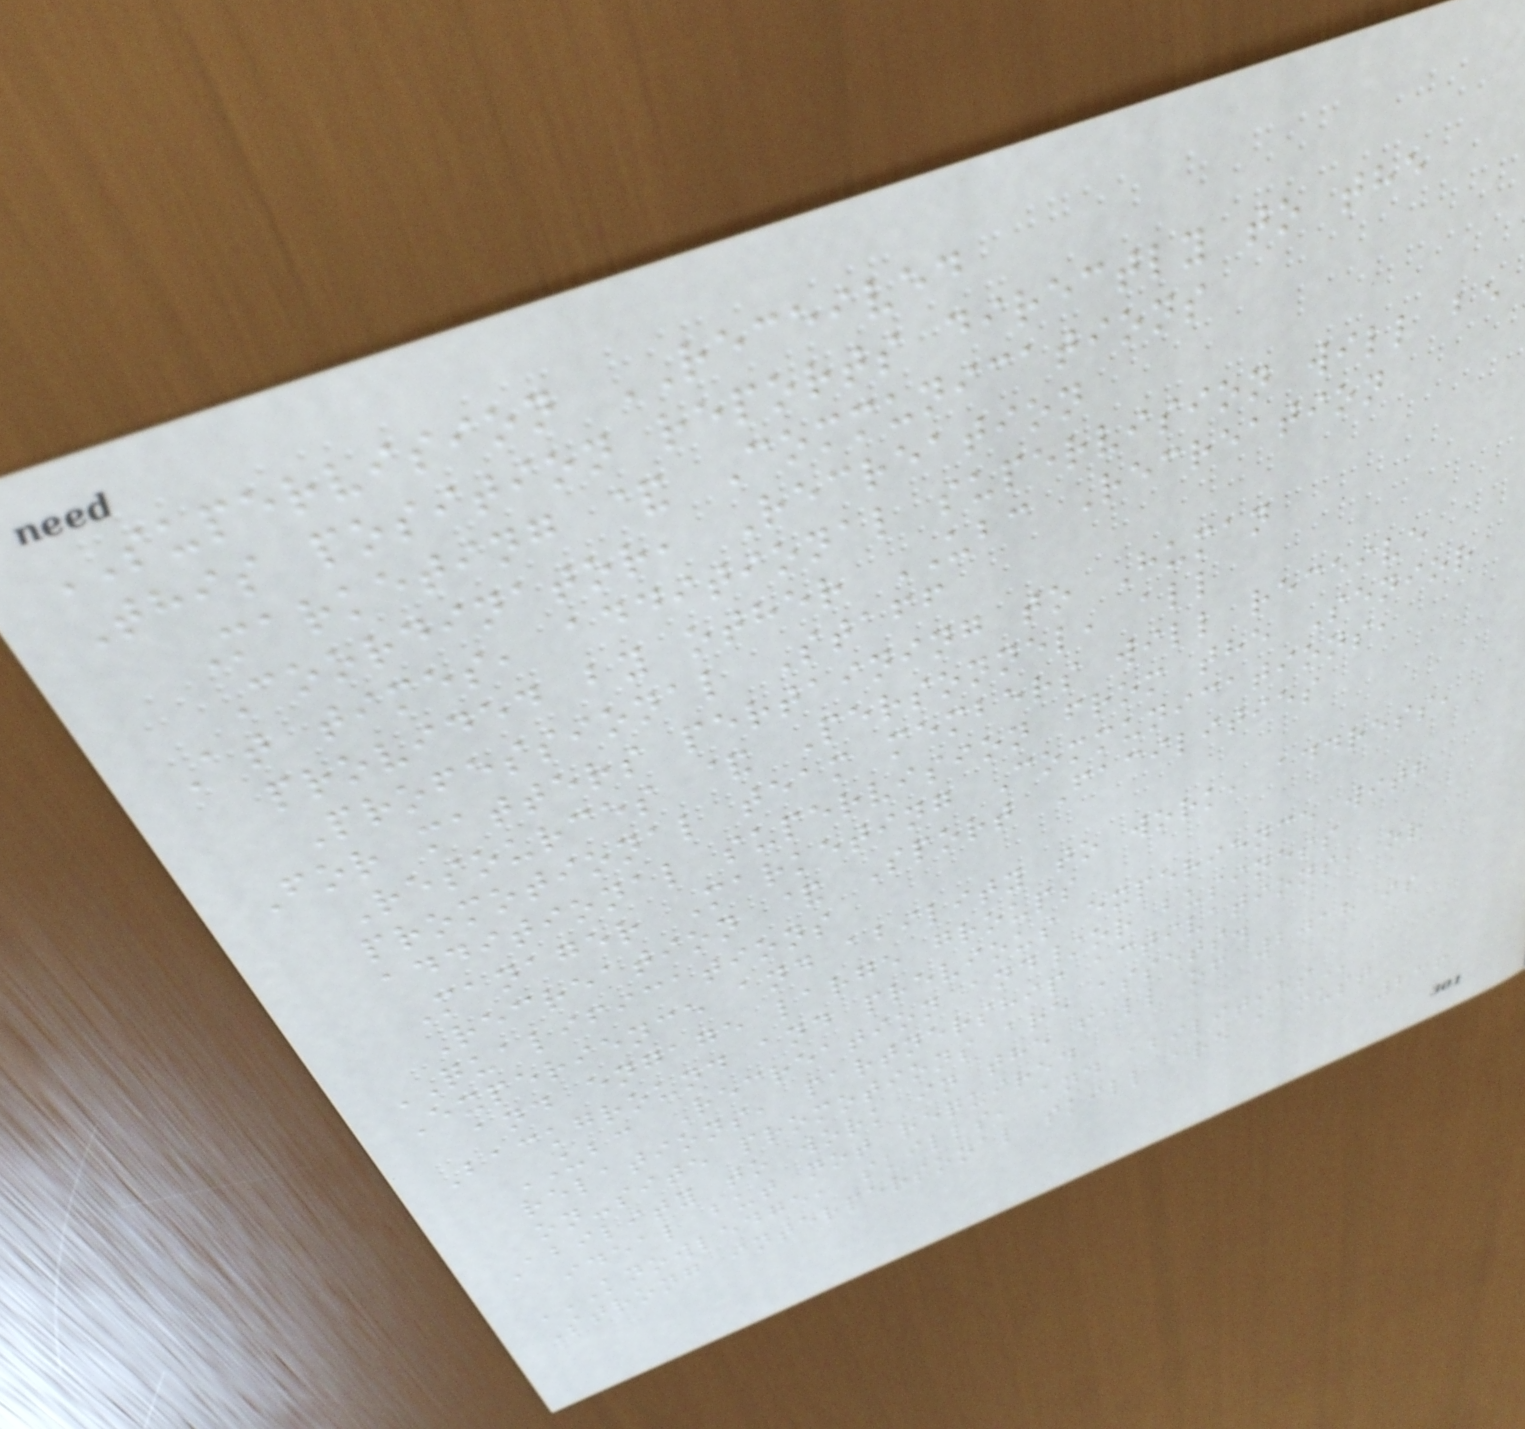SUPERVISION RECEIVED
This position reports directly to the
Marketing & Communications
Coordinator, Recreation
At times, additional supervision will be
provided by other UBC Recreation
Professional Staff
For matters pertaining to Human
Resources & Personnel, all
promotional team members will receive
additional supervision from the Senior
Manager Marketing Communications,
Recreation & Sport Facilities
QUALIFICATIONS
Experience and ability to work, address,
and engage large groups
Background and previous experience with
UBC Recreation and/or business
relations, partnership activations, or
on-site promotions are assets.
Ability to work in the fall of 2018 is
ideal but not required
KNOWLEDGE, SKILLS, AND ABILITIES
Strong interpersonal skill are a must
236
